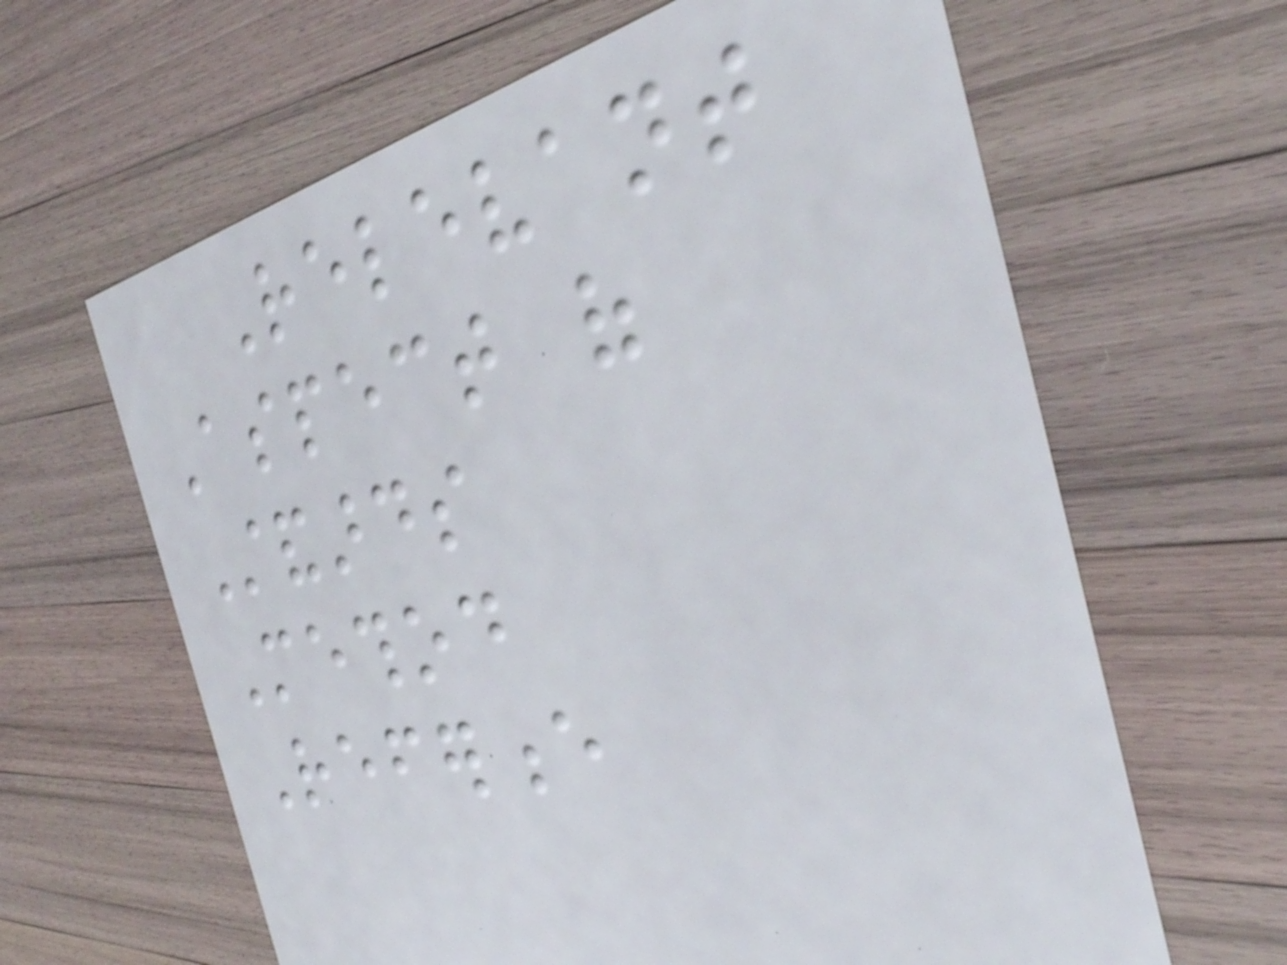Relevant
Aspect of
Standards
Method
Reference
